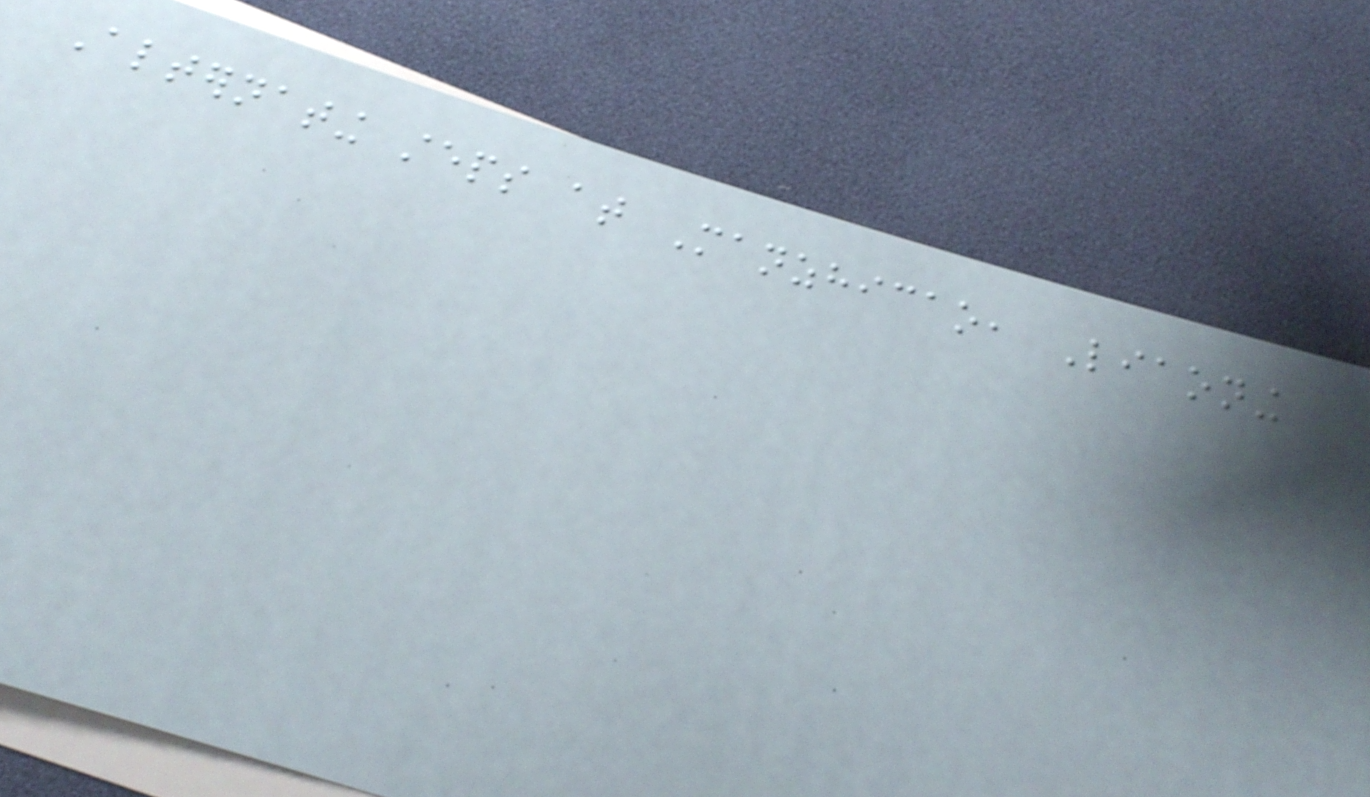Alternating steps at Manzhicao, Liaoning
